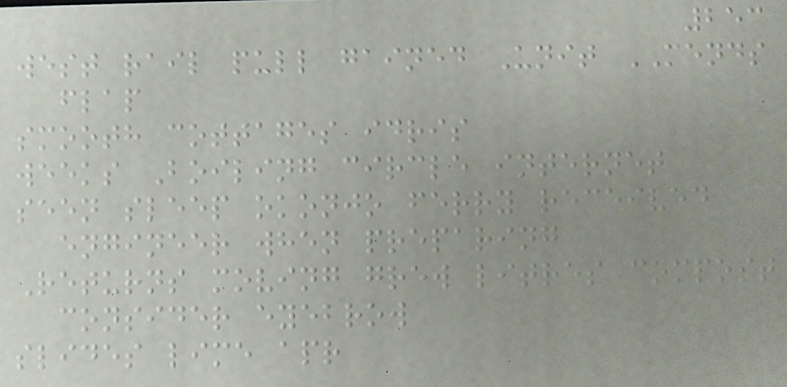253
west rail pull gained Unit MENDS
flap
smooth cottages idris
weeks Boiling circle internet
seen sleep okonjo ferry received
engineer when preparing
Returns moving grew litres compost
consider eyebrow
slides lime apr
